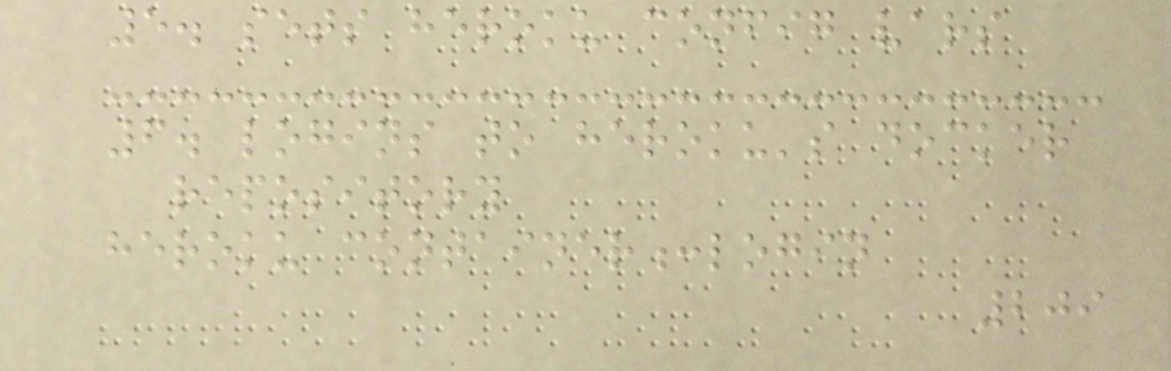5. sets heroku config vars
6. logins to heroku's docker
repository
heroku container:login
209
